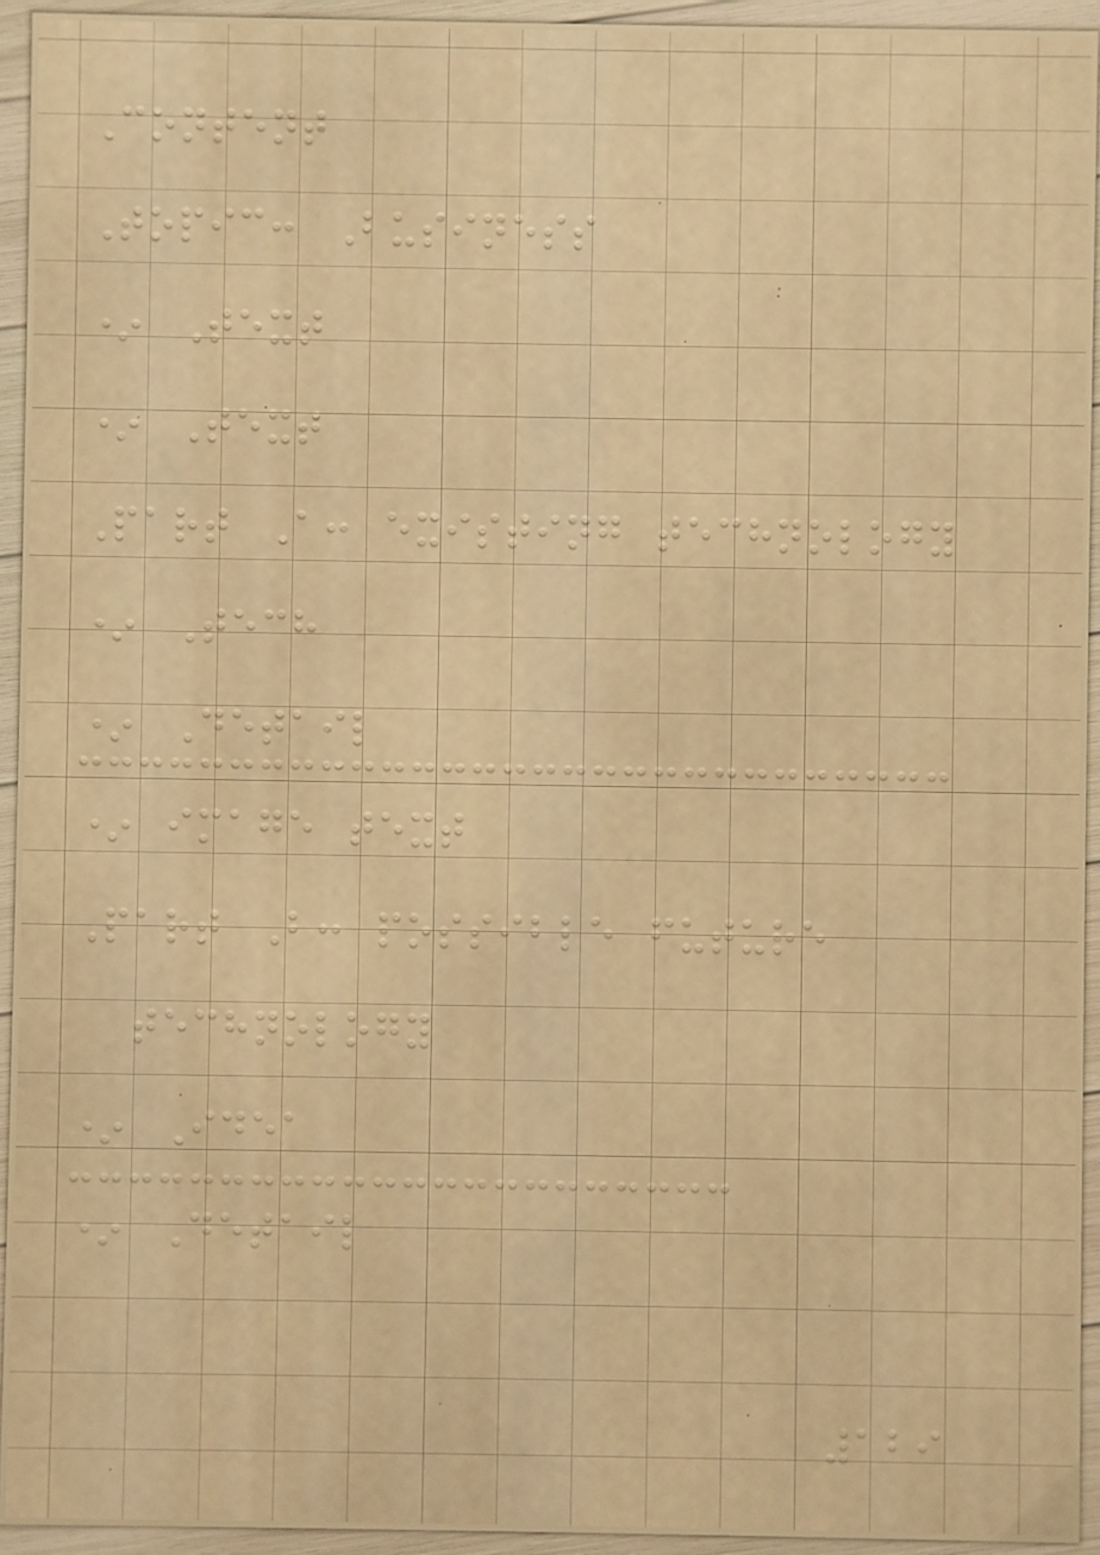Content
Topic: Business
* Text
* Text
Part A: existing technology
* Tech
* Detail
* image text
Part B: possible future
technology
* Idea
* Detail
129
